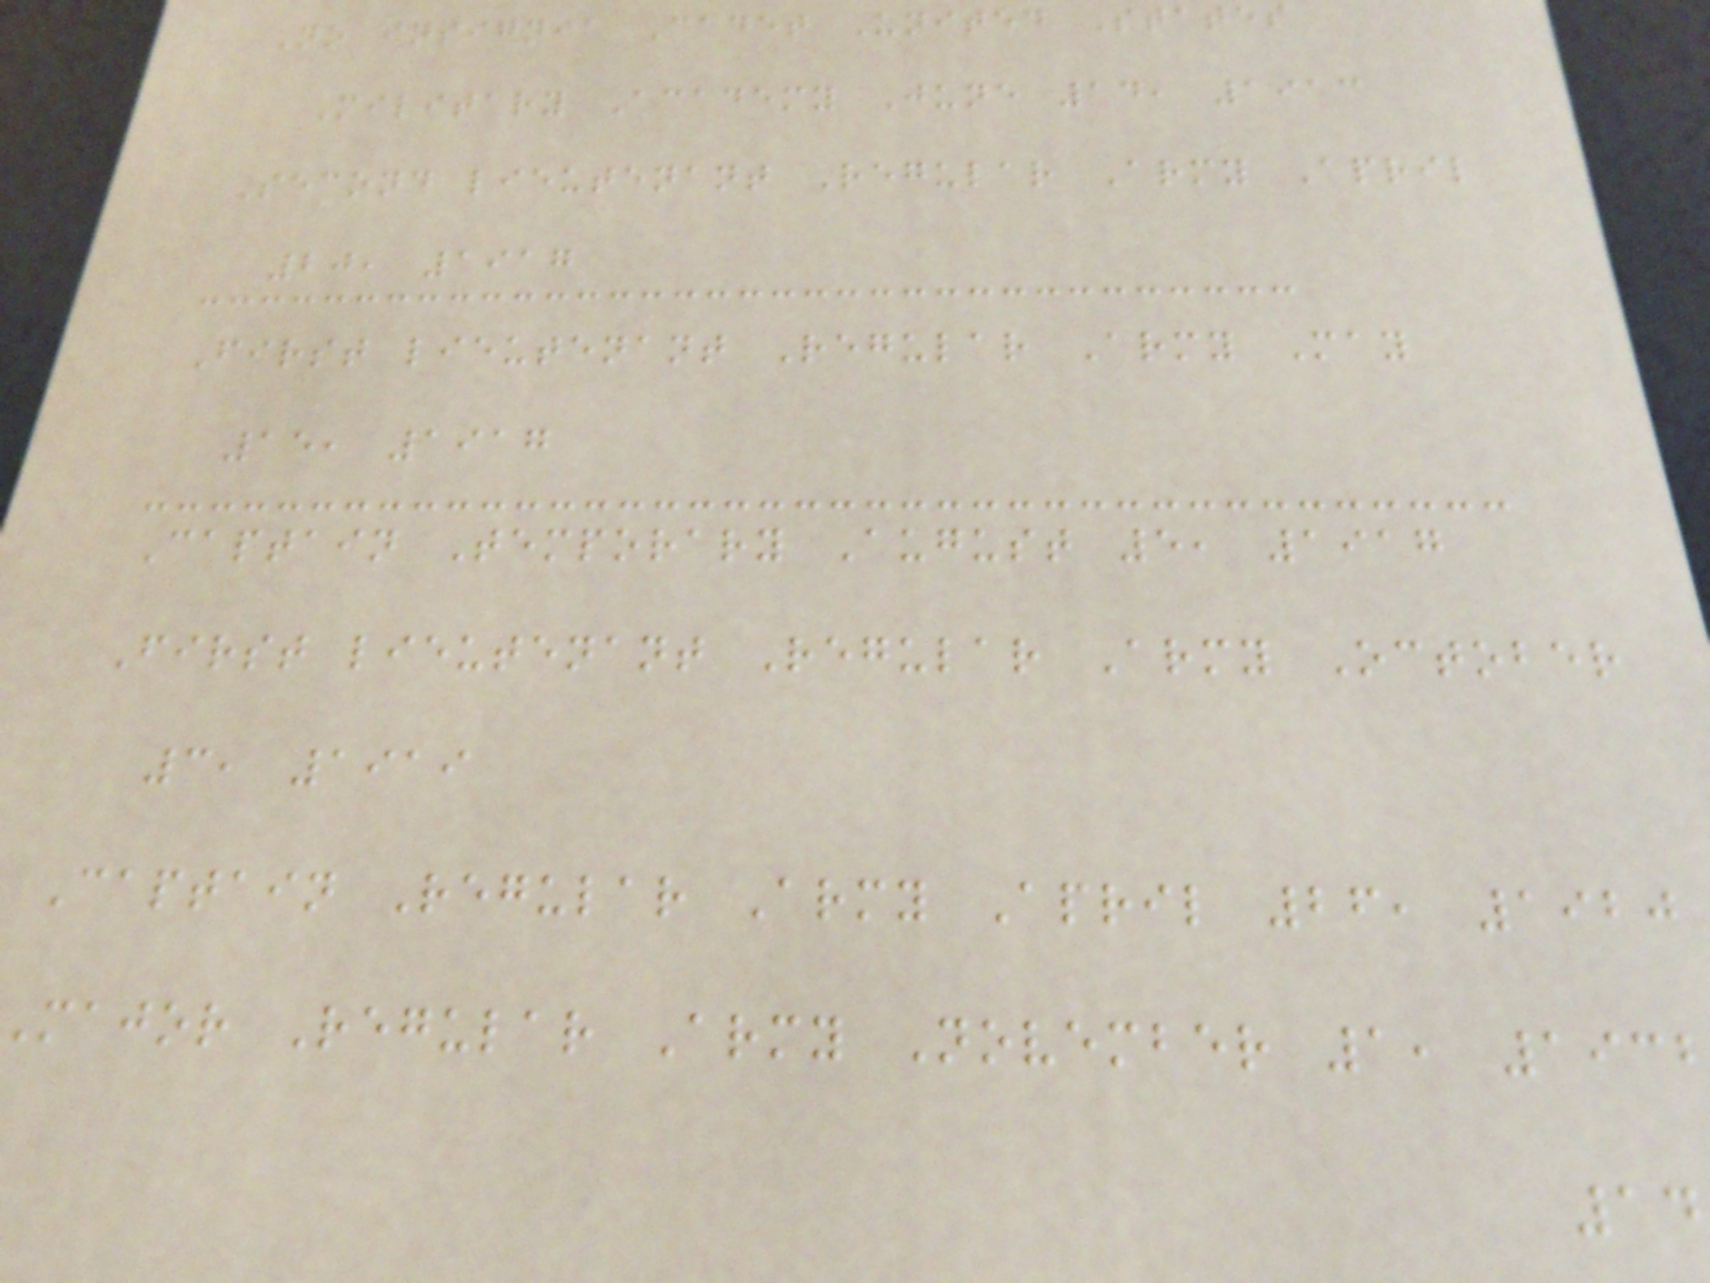No insignia Cadet United States
Military Academy June 14, 1913
Second lieutenant Regular Army April
20, 1917
First lieutenant Regular Army May
15, 1917
Captain Temporary August 5, 1917
First lieutenant Regular Army October
3, 1919
Captain Regular Army April 26, 1920
major Regular Army November 1, 193
